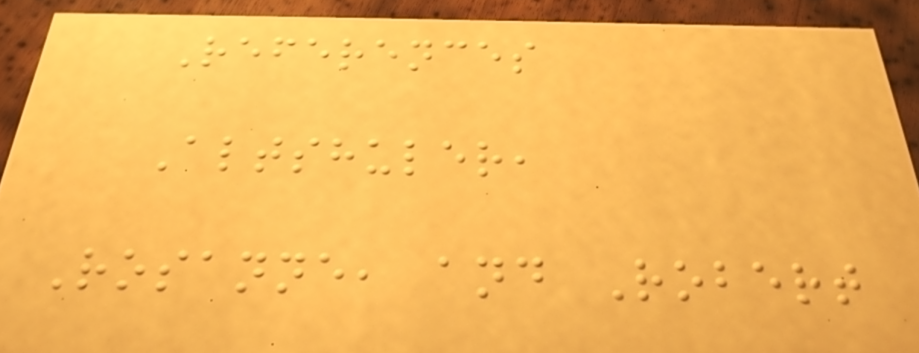References
Altshuler,
Rosanne, and Robert
